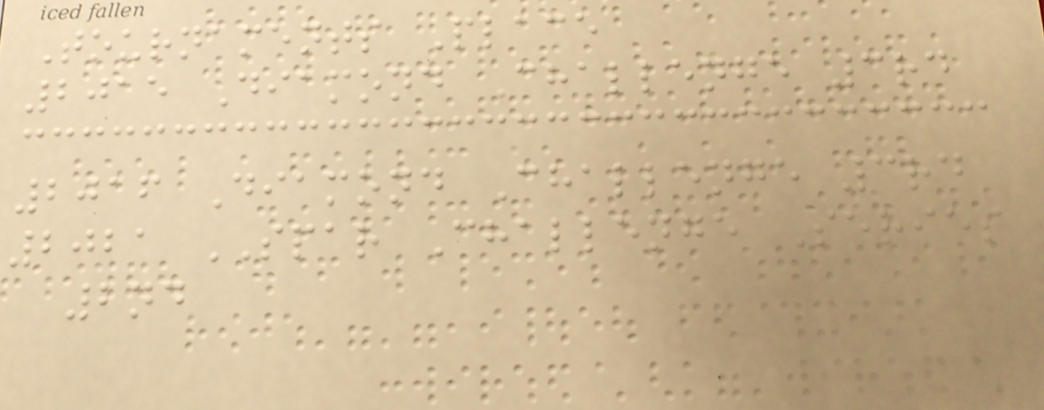Tournaments Place
2015 Diamond Challenge 3rd
2016 Diamond Challenge 3rd
2021 SPAR Challenge Series
2nd
